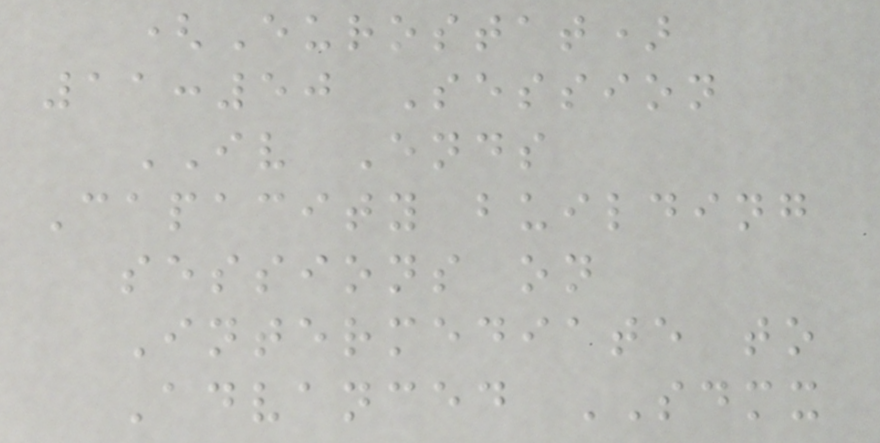(Eurostat)
11:50 Session
IV Ends
Capacity building
sessions on
Intermediate to
Advanced SDMX
